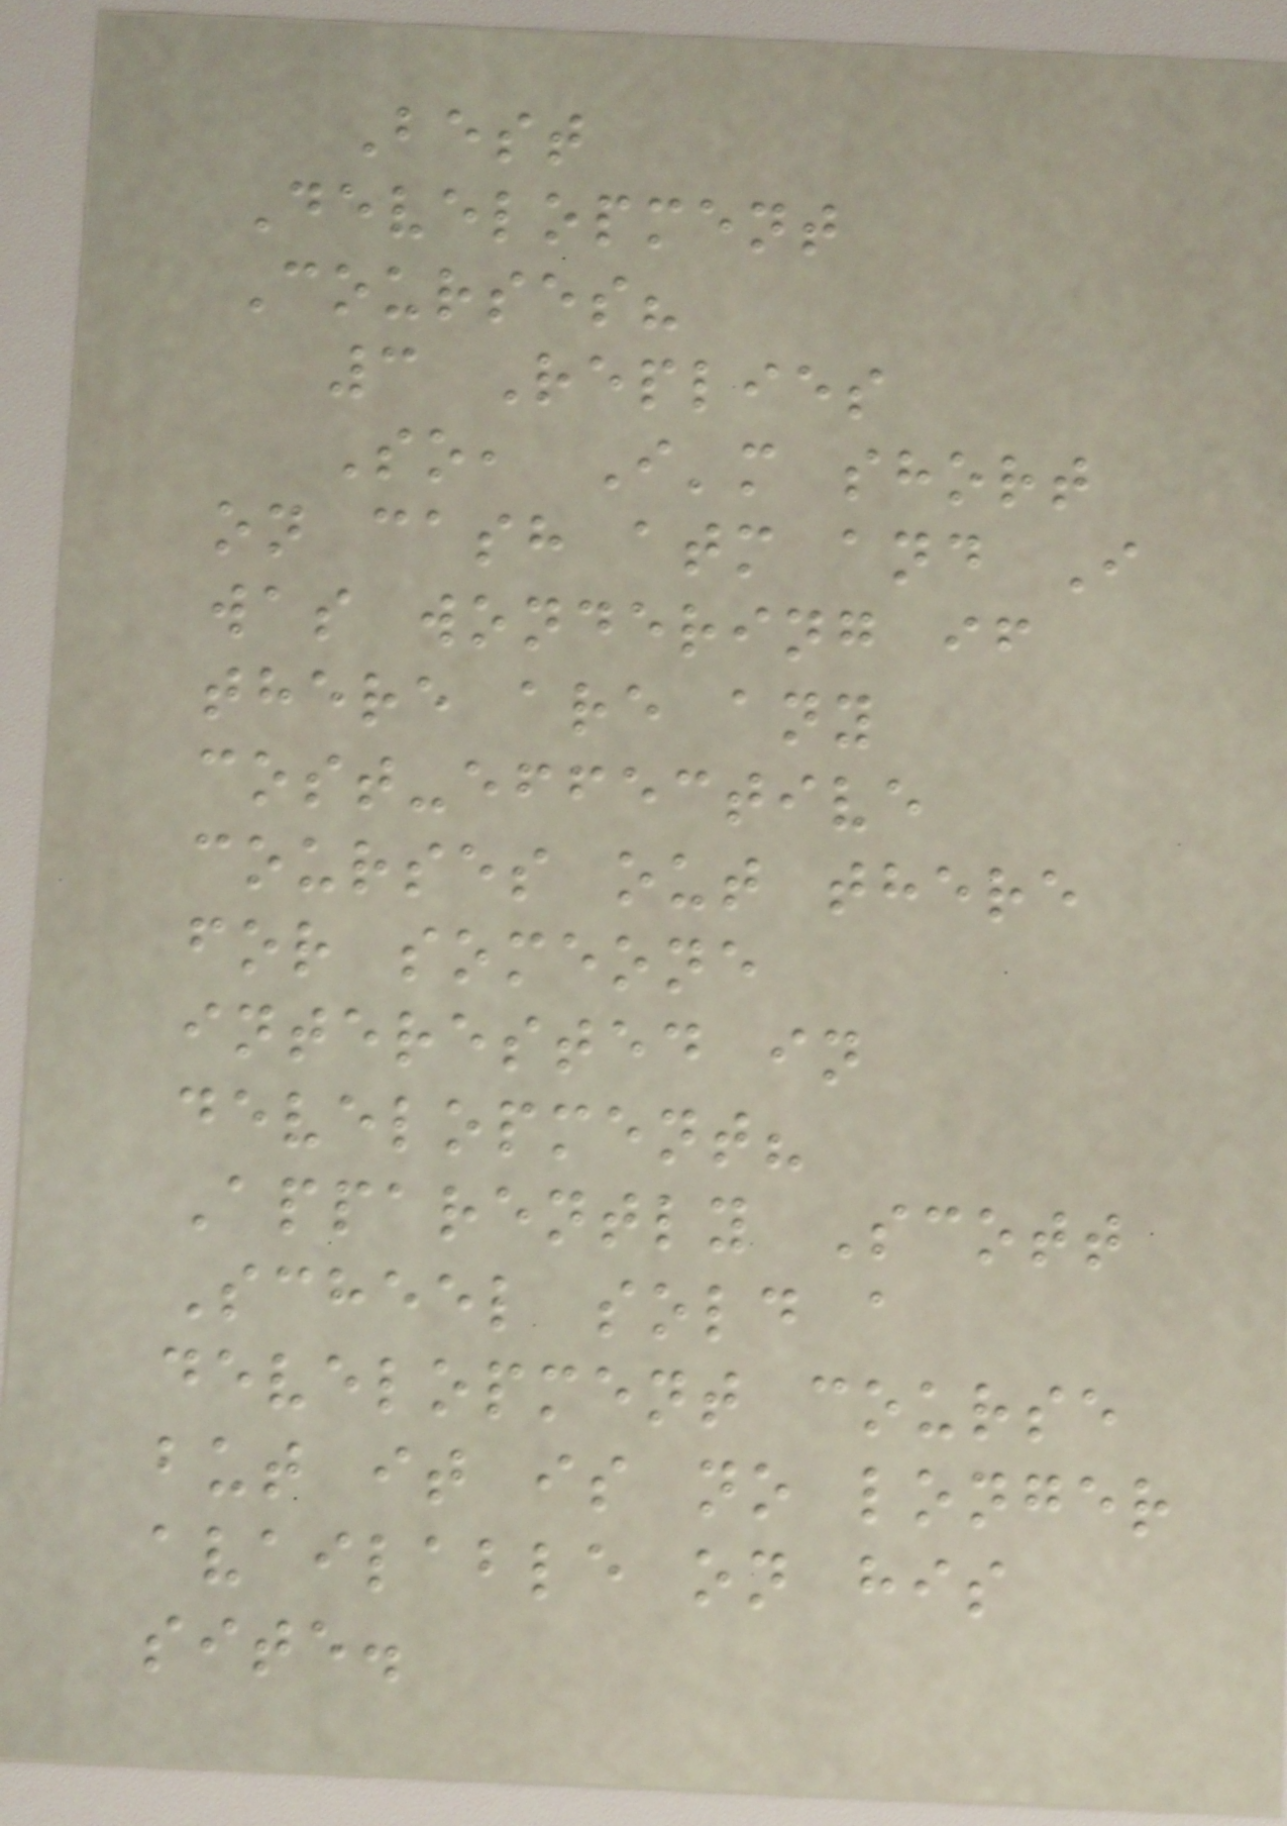Best
Development
Courses?
3 Replies
So, I'm short
on cash atm and I
was wondering if
there are any
cost-effective
courses out there
for someone
interested in
development?
Apparently Scott
Scheel sold a
development course
but it is no longer
available on his
site.
